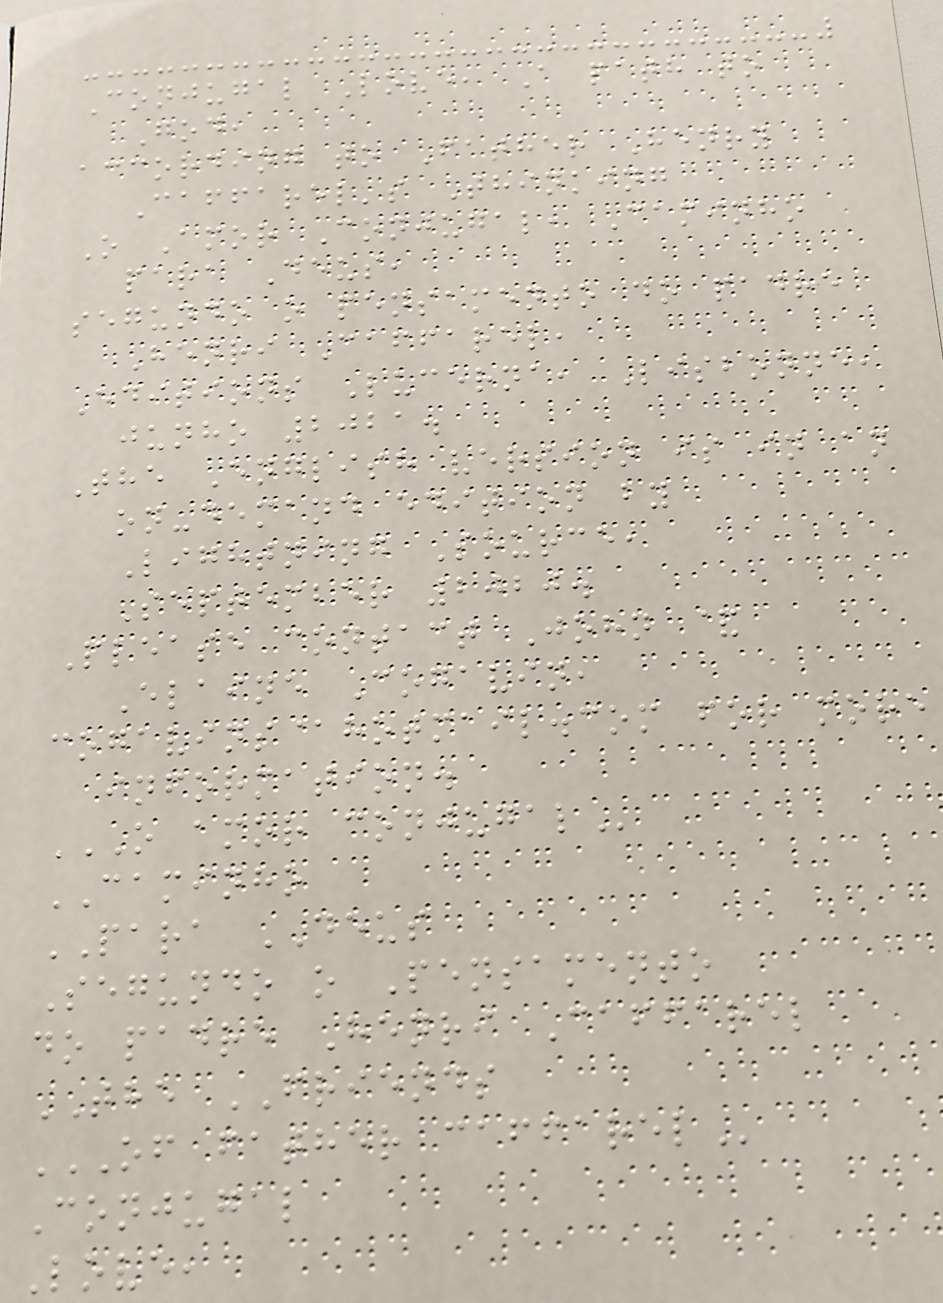Conjugal Love, A path to
God,
according to Father Henry
Caffarel's Thinking
O Amor Conjugal, Caminho
para Deus,
segundo o pensamento do padre
Henri Caffarel,
Editions Lucerna, Lisbonne,
junho 2021.
The English version is in an
on-demand edition by
Lightning Source,
September 2020.
Please contact John &
Elaine Cogavin,
cogavins@hotmail.com for more
information.
O AMOR CONJUGAL
CAMINHO
PARA DEUS
Segundo o Pensamento
do padre Henri Caffarel
THE FRIENDS
OF FATHER CAFFAREL
Conjugal
Love,
